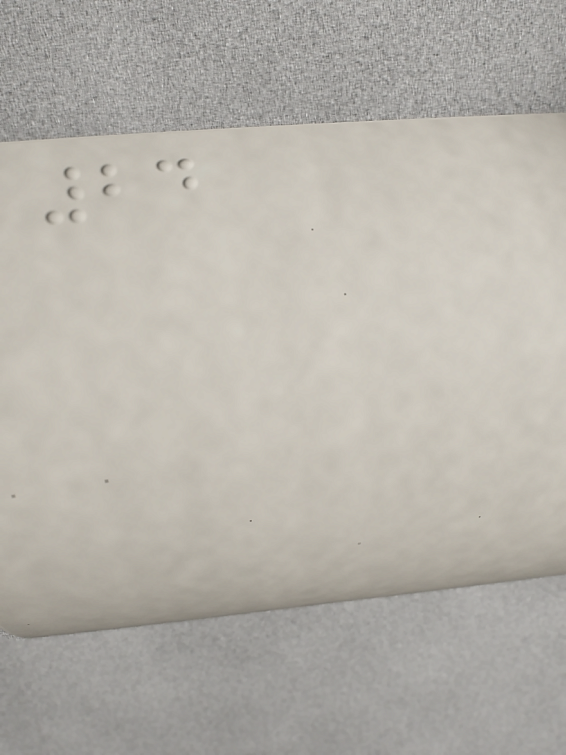24
